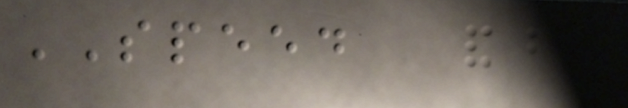SPEED
